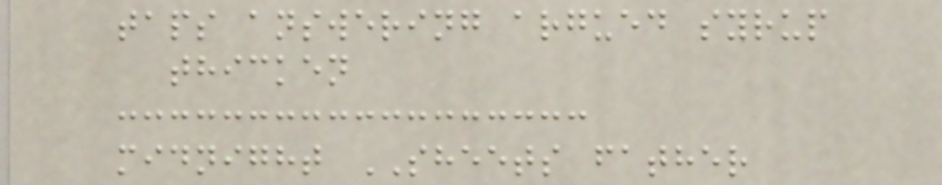taps answering argued syrup
thicken
midnight SHEETS father
